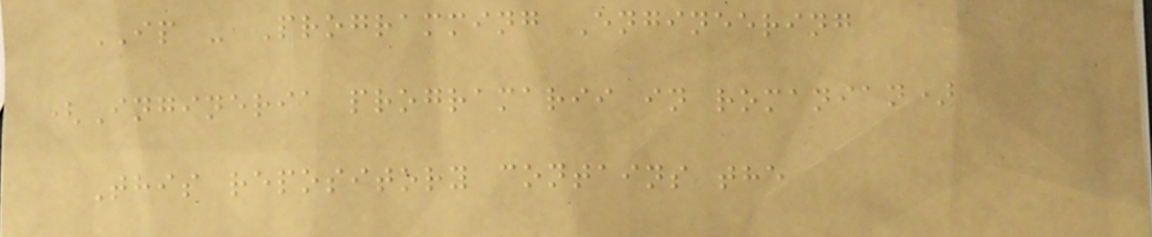IP - Programming Engineering
(Ingineria programarii in romanian)
This repository contains the
